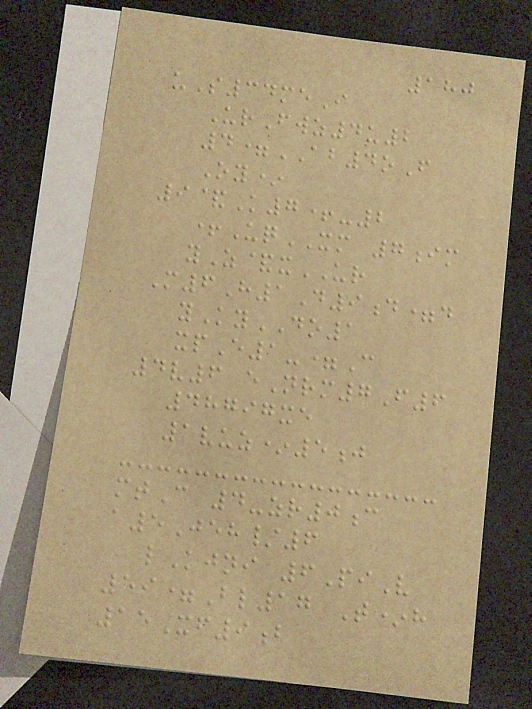180
uS34meI
UrFwz4u2
4=AB4oF
Oy*
9&K7+-2
+UqXM 7im
yZ&xUR
M6H1D9d=d
yKyDO1
xpE1-=C
4v6 eNrm7F6
48797xe
1vuz*5j
mtC 4-zr0c
a5Jeh/6
lKjni 6PiV
59=Bl17 T*h
15Xf9b
